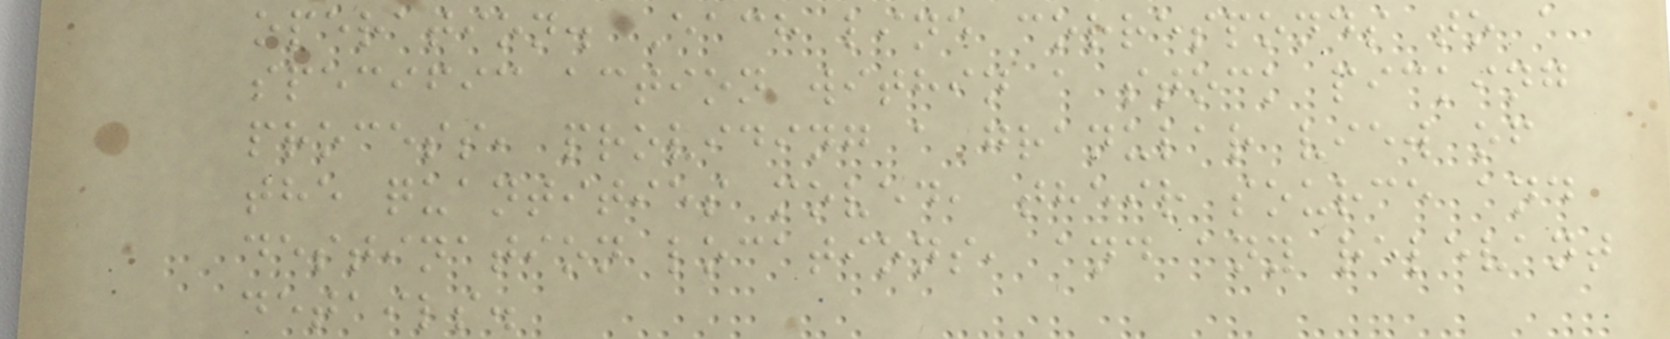operation. Each line corresponds to a
specific action within a stock picking
process, providing a granular view of
the quantities moved, their source and
destination locations, and any relevant
details.
